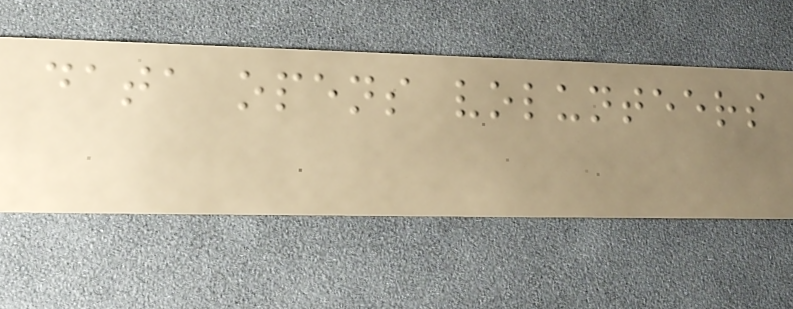data opens volunteers
